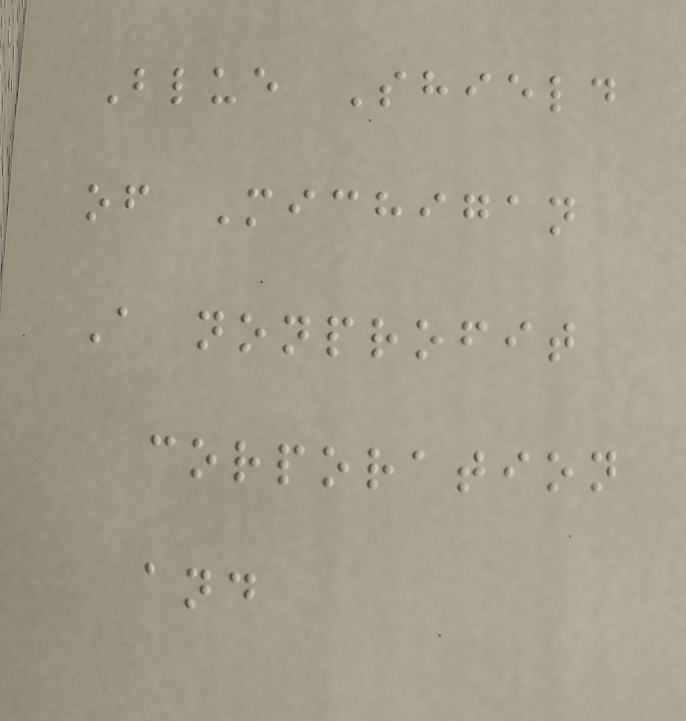Blue Shield
of Michigan
A nonprofit
corporation
and
